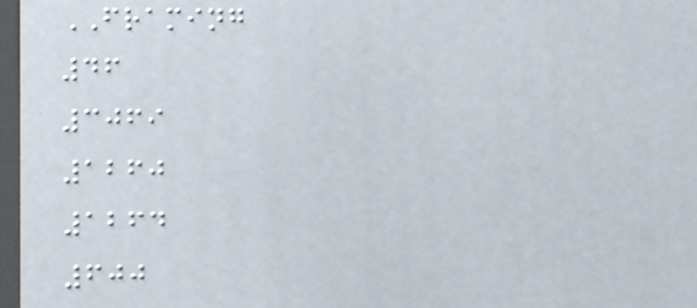FRAMING
46
3069
1260
1264
600
